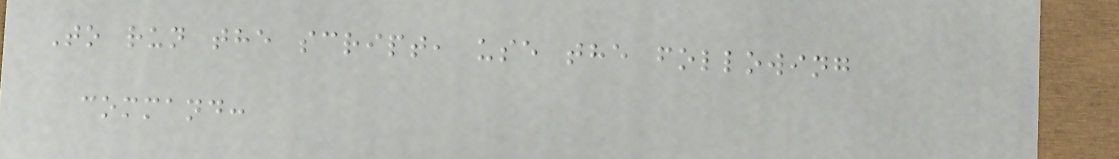To run the script, use the following
command:
